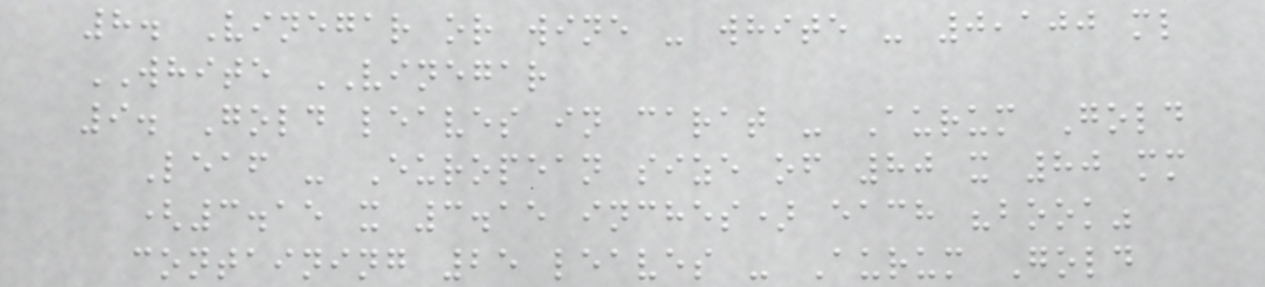8. Vinegar or wine - white - 0,100 ml
WHITE VINEGAR
9. Gold leaves in carat - Aurum Gold
Leaf - European size of 80 x 80 mm
(3.15 x 3.15 inches) each "book"
containing 25 leaves - Aurum Gold
